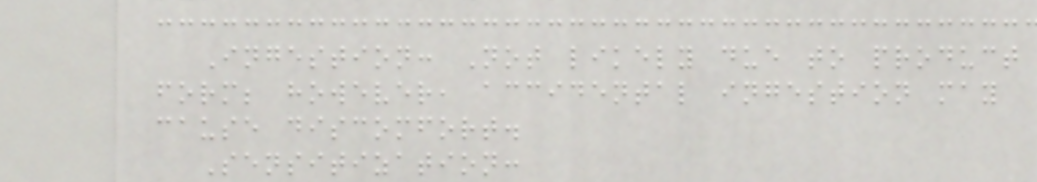Ingestion: Not likely due to product
form; however, accidental ingestion may
cause discomfort.
Sensitization:
